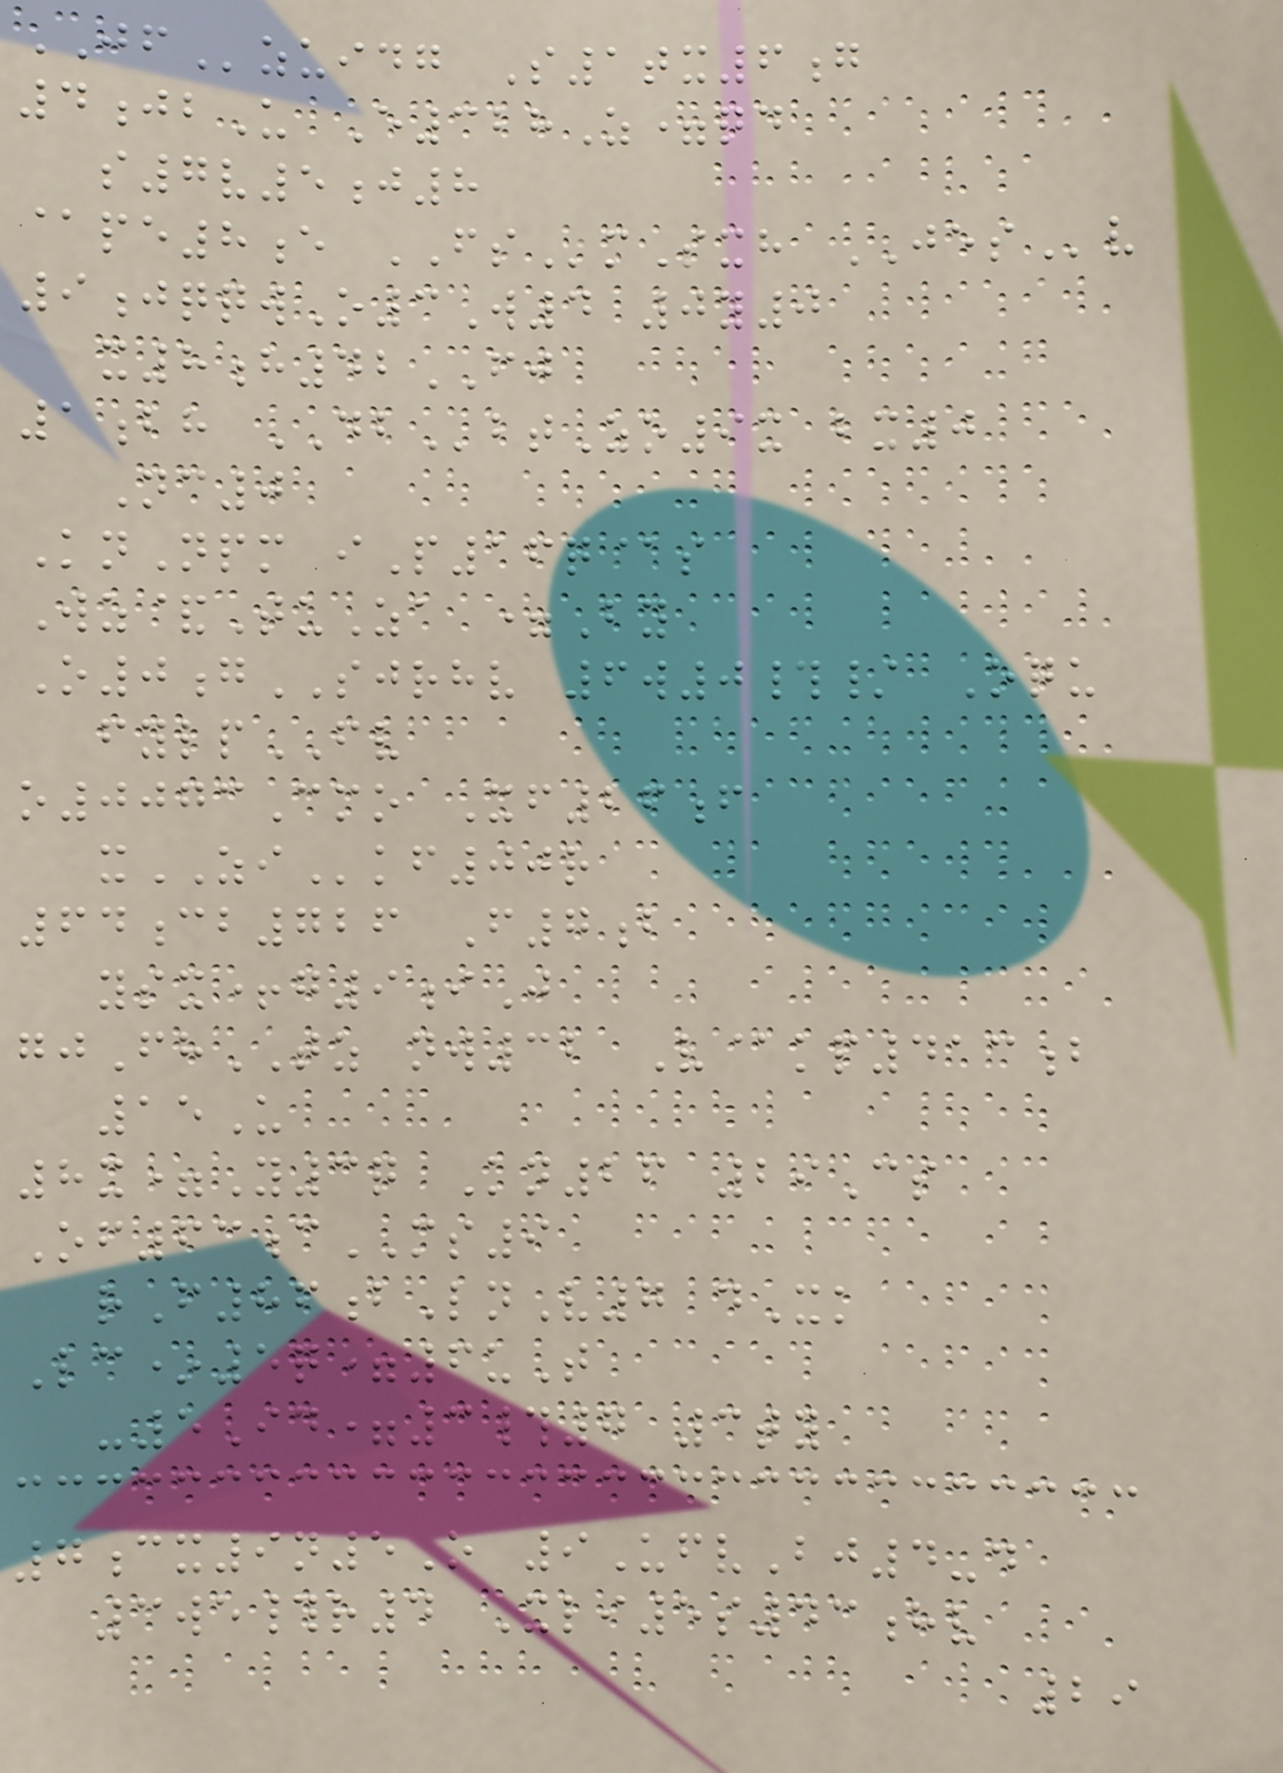JFzuidg S1tx6g
4jbU E328Z=qd
s7v5j8
@pe8e FSmSxh JESv
9jqqwO3W4 0y0
x8h42FJ
1bh DBbtZo9x bx0
Nc0
KnNpm iP16q@s
Wz&TuZa =By
O0gSJRHV 6w0#/ Oqu
fylpFV
o0073Cmo Xf26f
xZIkf00r
64cb726 F7b
ysx+g9iJ
gjFhTZ nw32 V@kp413b
15U
8x=Y3q Kn26 29Cs
Of63cMS9
rF86bLnV7 dXk
Lc*5q=6uT
-5Id=3#7 3ty
7cx9n5O 9UfvBj4-d
3we#r4 Xli5s43hv
29
